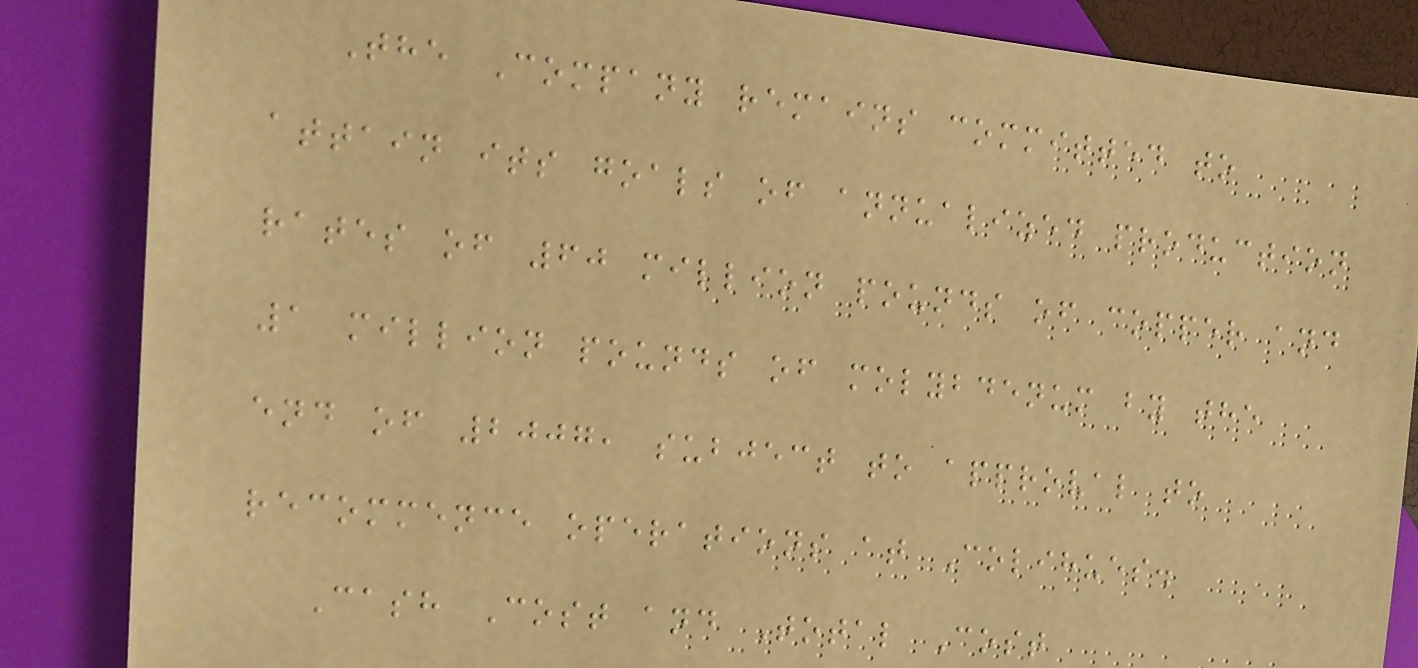The Company remains committed to
attain its goals of annualized production
rates of 60 million pounds of copper and
1 million pounds of molybdenum by the
end of 2007, subject to approval to
recommence operations at Colihues.
Cash Cost and Total Cost
